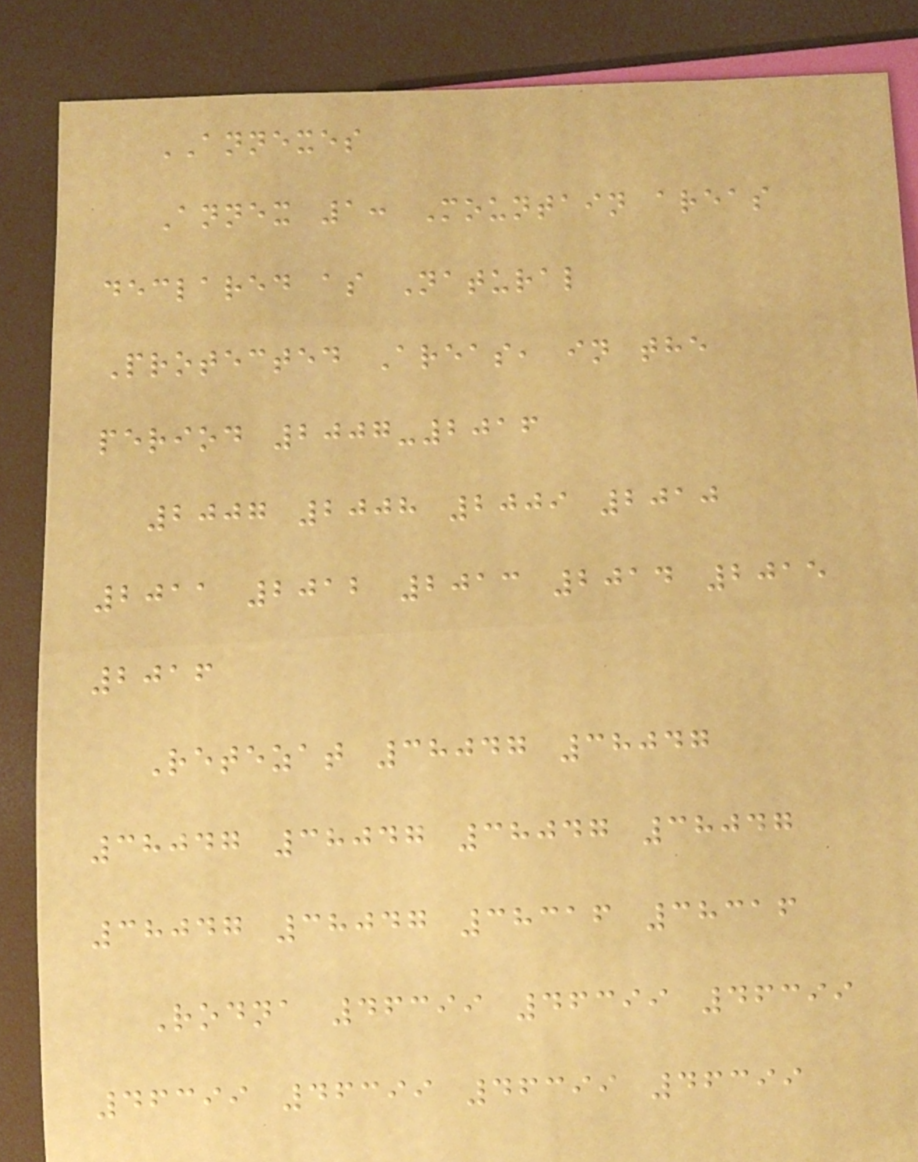ANNEXES
Annex 1: Mountain areas
declared as Natural
Protected Areas, in the
period 2007-2016
2007 2008 2009 2010
2011 2012 2013 2014 2015
2016
Retezat 38047 38047
38047 38047 38047 38047
38047 38047 38316 38316
Rodna 46399 46399 46399
46399 46399 46399 46399
